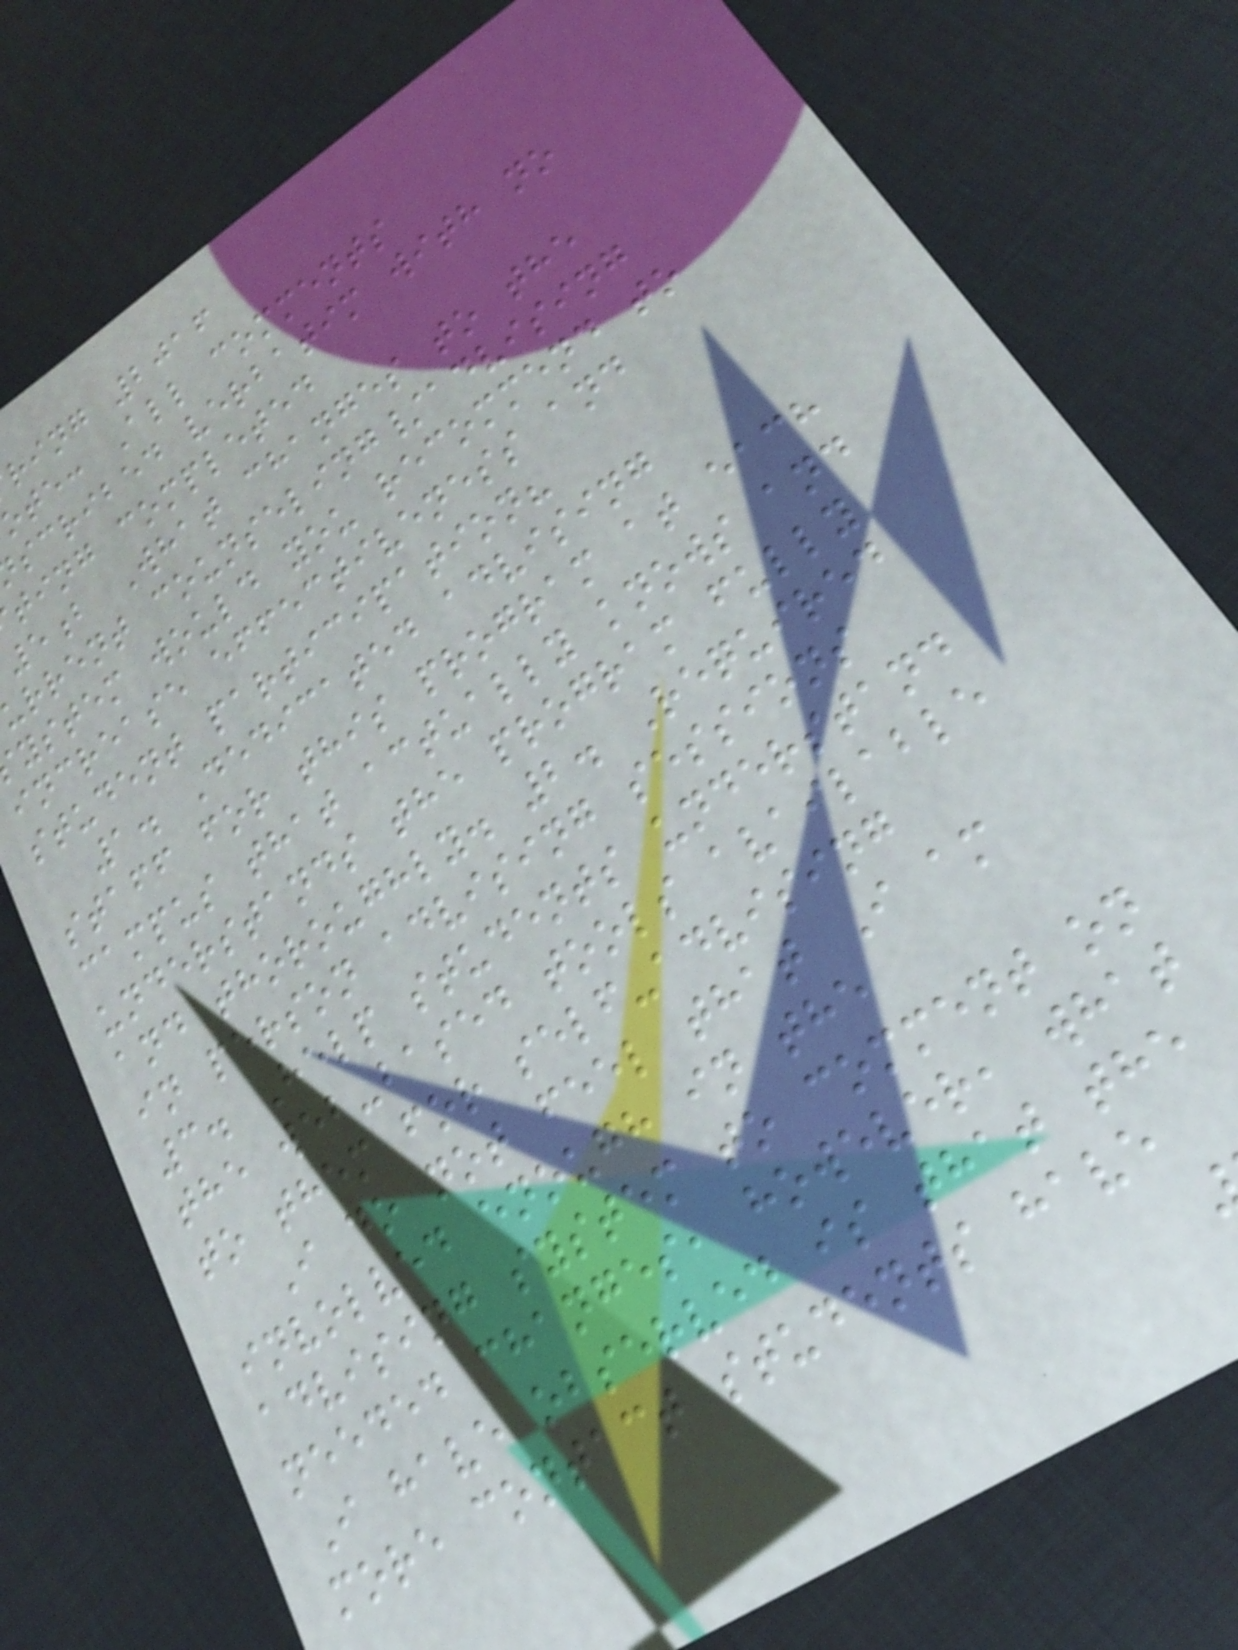ring 2016
ote: All comments
scribed verbatim with no
ting completed
5b What changes to the
rrent counseling/advising
ystem would you recommend to
increase effectiveness and
student participation?
1. Dedicated advising
staff for this program at each
campus that actually knows and
understands the program fully
and thoroughly. 2. Required
in person advising sessions
3. Help students understand
the web-based tools available
to them for self-advising
I do not feel that I am
involved enough in the
advising system to comment on
needed changes, however, what
I have observed is that the
more contact students have
